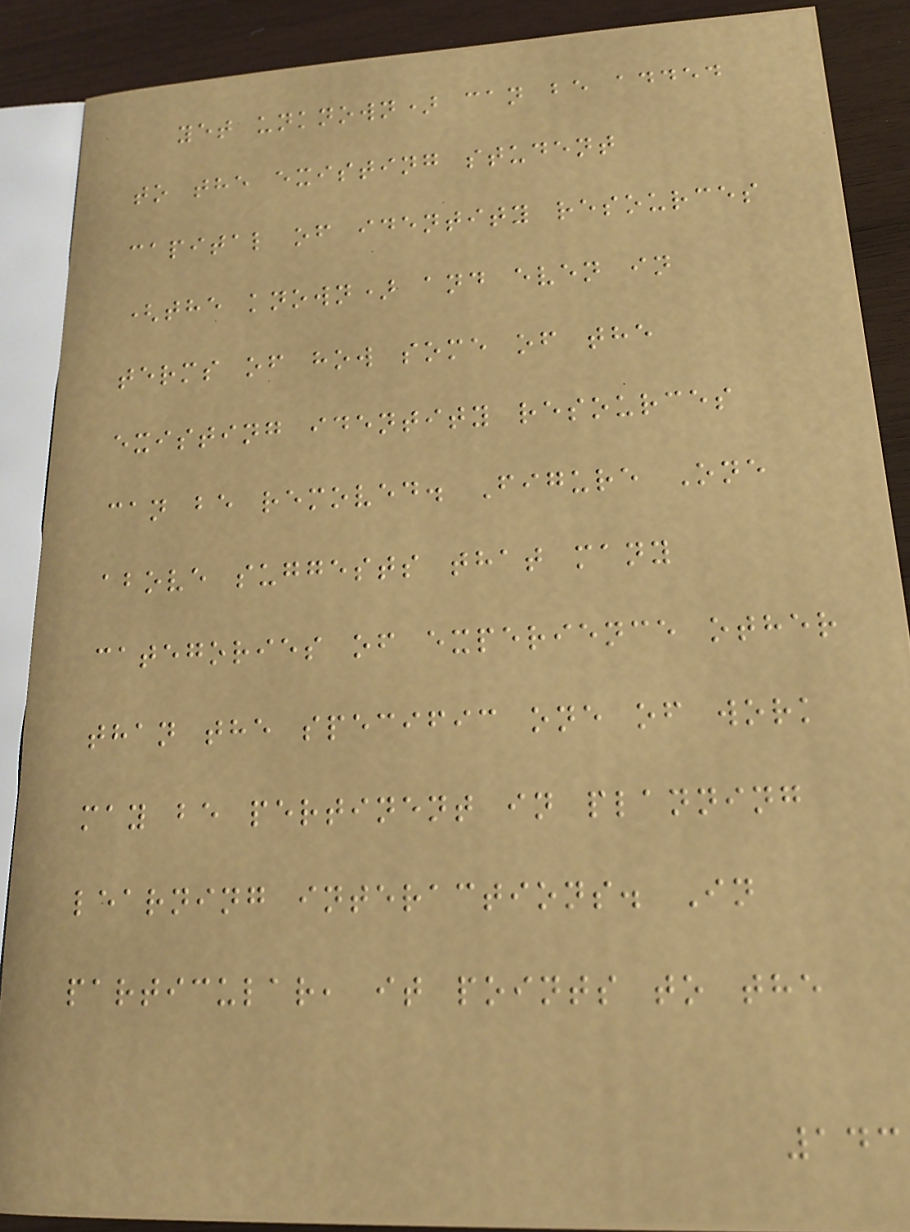yet unknown) can be added
to the existing student
capital of identity resources
(the known) and even in
terms of how some of the
existing identity resources
can be removed. Figure One
above suggests that many
categories of experience other
than the specific one of work
may be pertinent in planning
learning interactions. In
particular, it points to the
143
